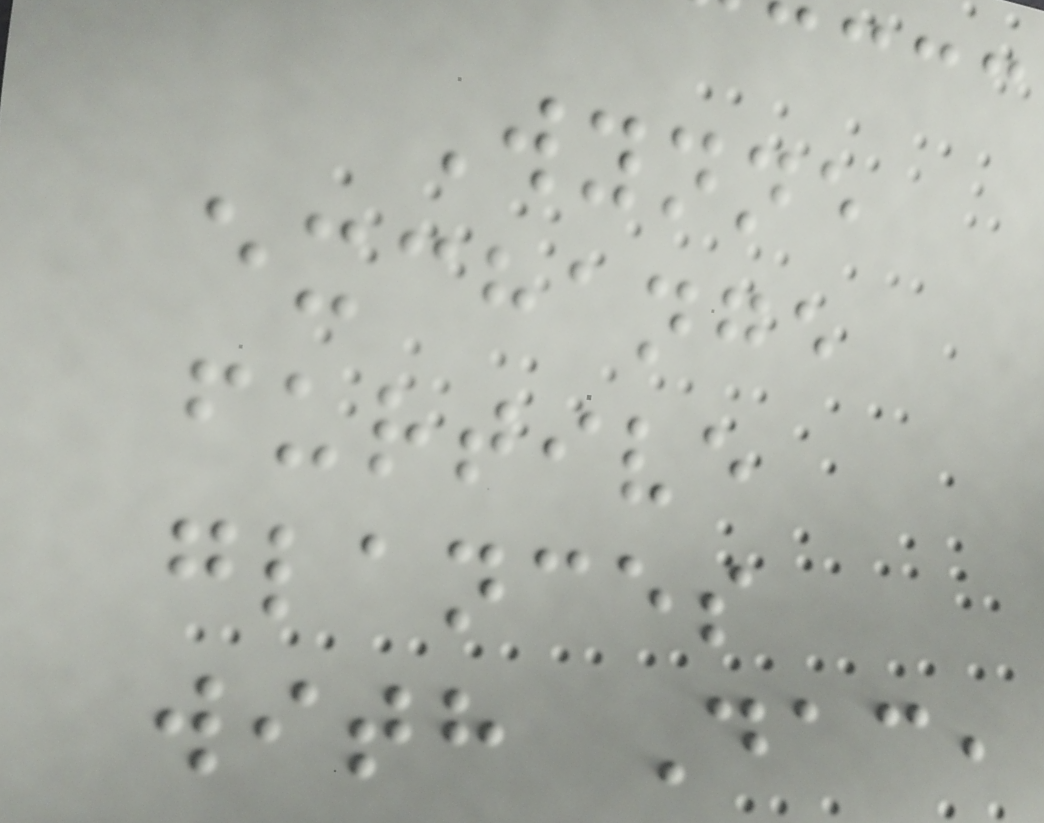Wynne
exchange
furtive
glances
with Dac,
